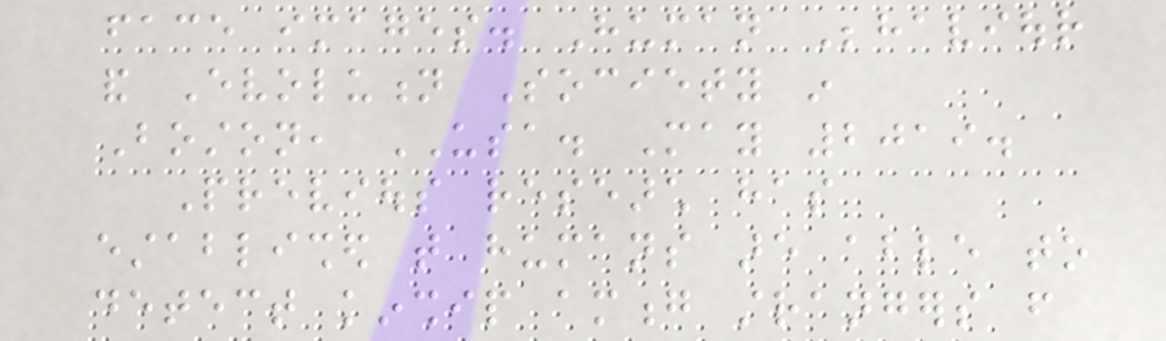face images. Human Behaviour
and Evolution Society in
Boston, USA. May 2019.
Previous research has
established that humans are able to
detect kinship among strangers from
